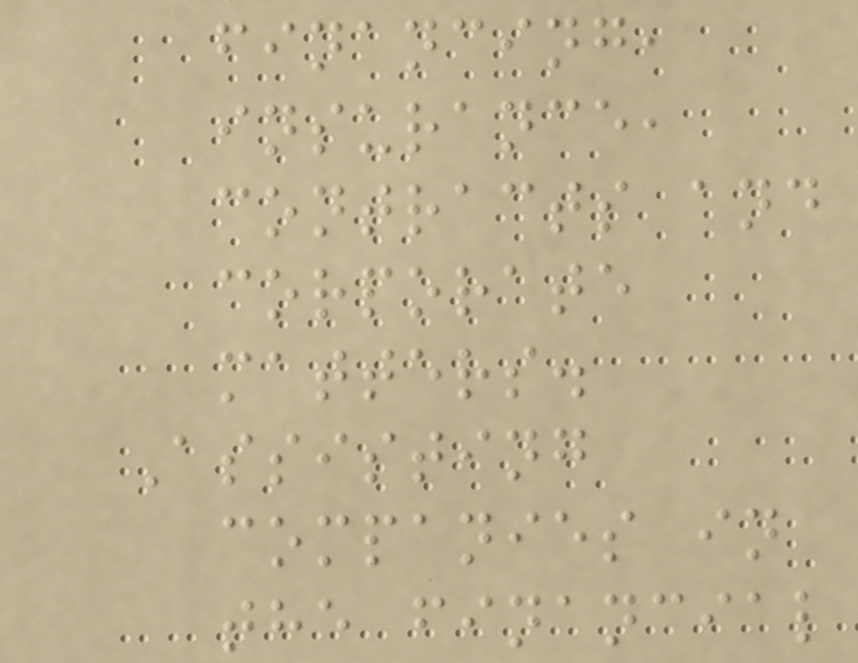financing,
insurance,
contracts and
corporate
matters.
Assisting
companies in
the financial
